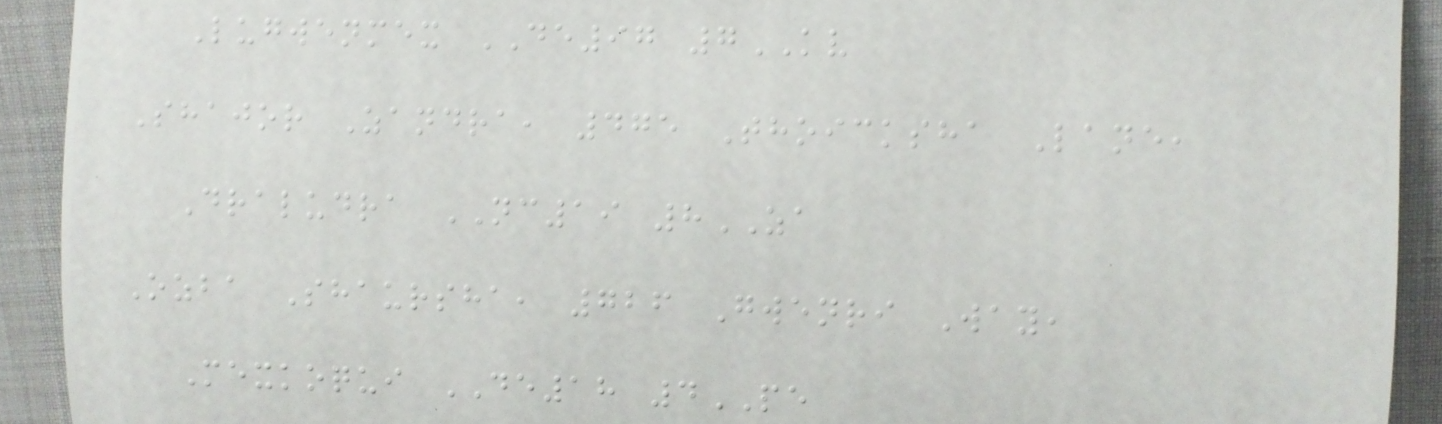Lugwenmex DE97 7KV
Shajor Zandra, 475 Thoicksha Lane,
Draludra NC19 8ZA
Ozba Shaursha, 726 Gwenri Way,
Mexkoqui DE18 4PE
